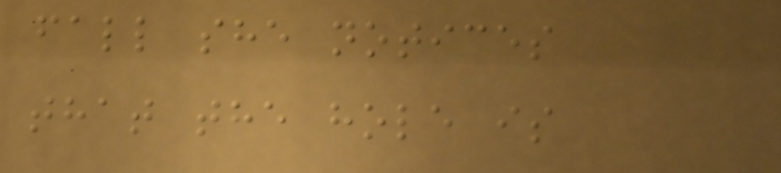fall she notices
that the hole is
